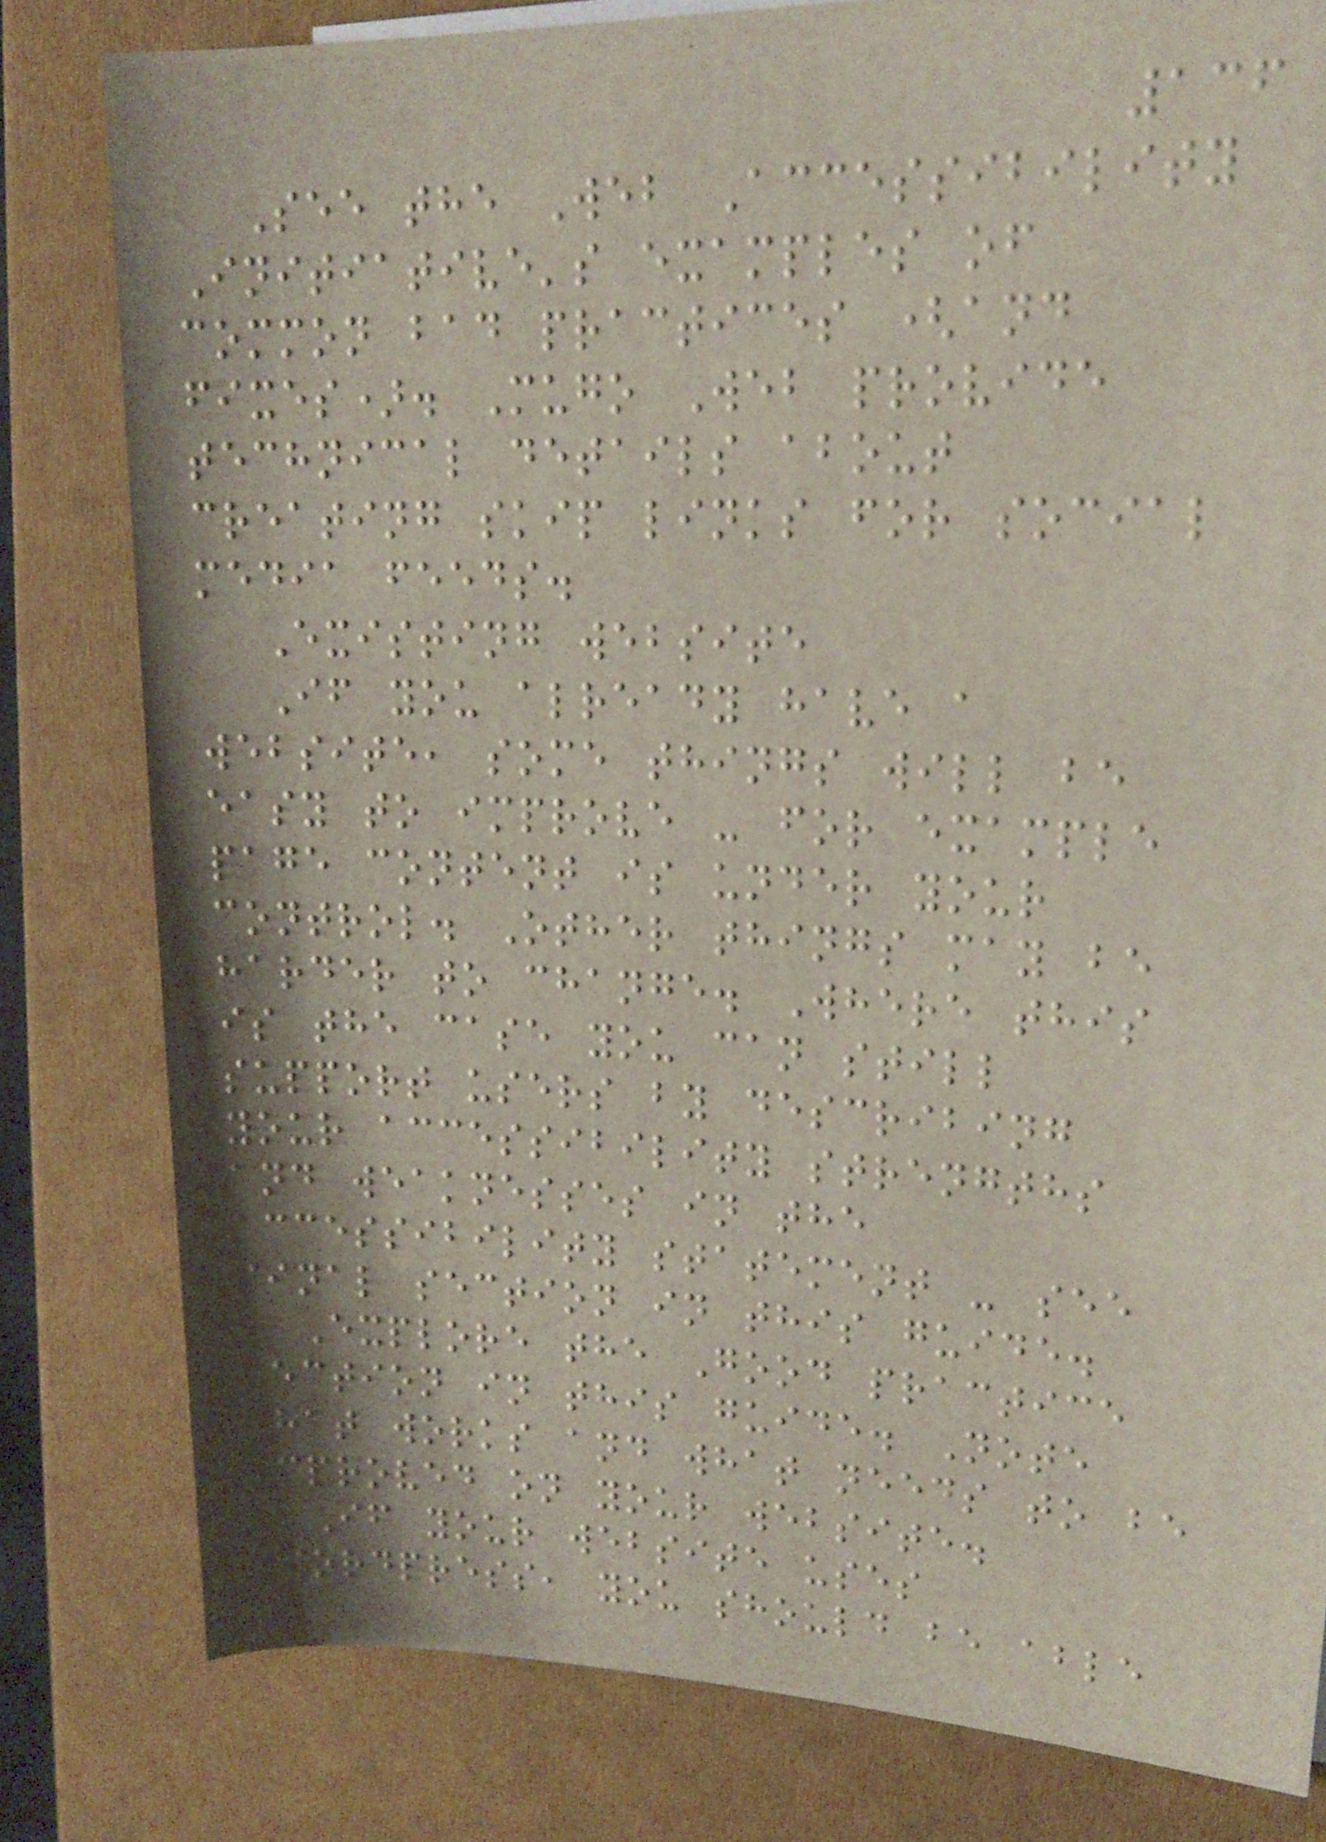136
See the Web Accessibility
Initiative's examples of
common bad practices (and
fixes). Mugo Web provide
technical details about
creating skip links for social
media feeds.
Existing website
If you already have a
website, some things will be
easy to improve - for example
page content is under your
control. Other things may be
harder to change. Where this
is the case you can still
support users by describing
your accessibility strengths
and weaknesses in the
accessibility statement - see
final section in this guide.
Explore the Good practice
section in this guide. Note
what works and what needs to be
improved on your website.
If your website uses
Wordpress, you should be able
